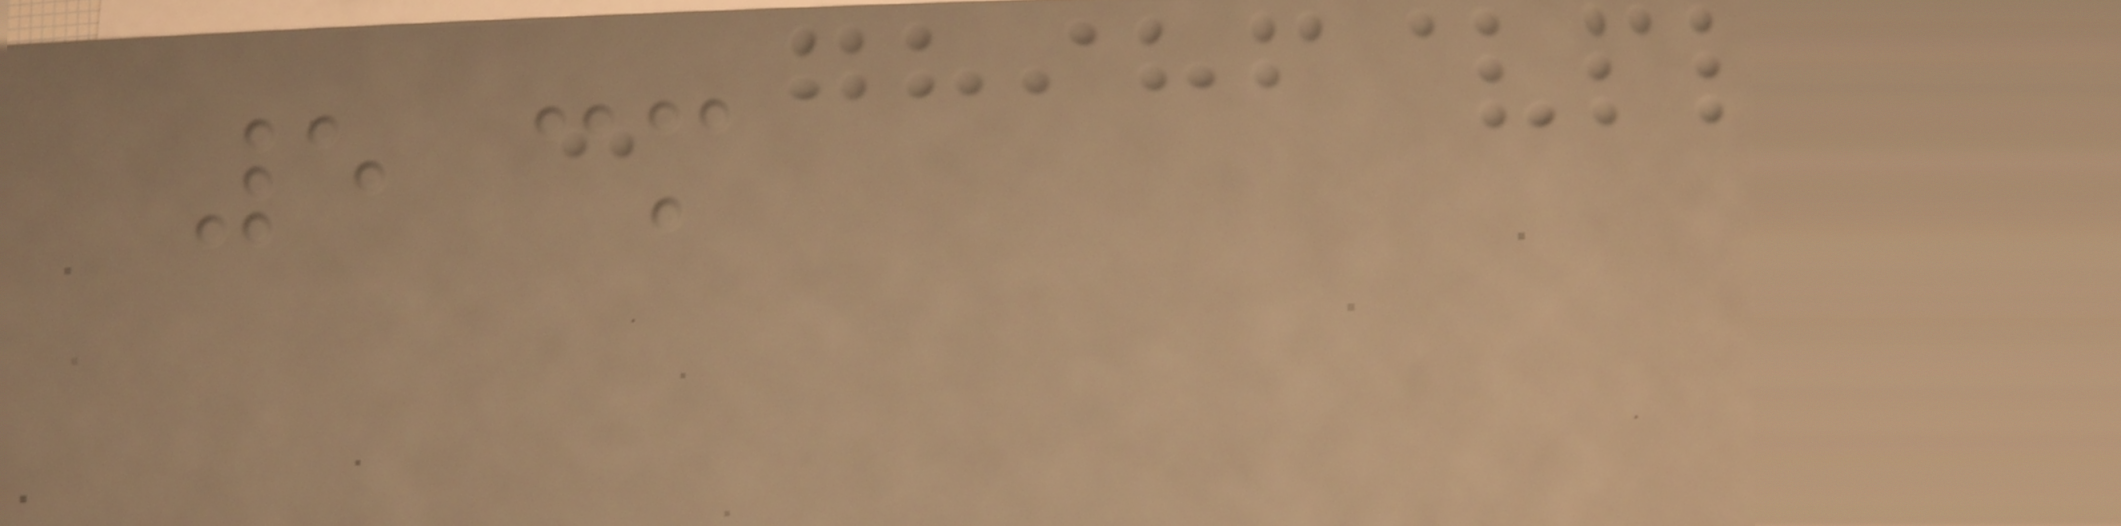5 cm
